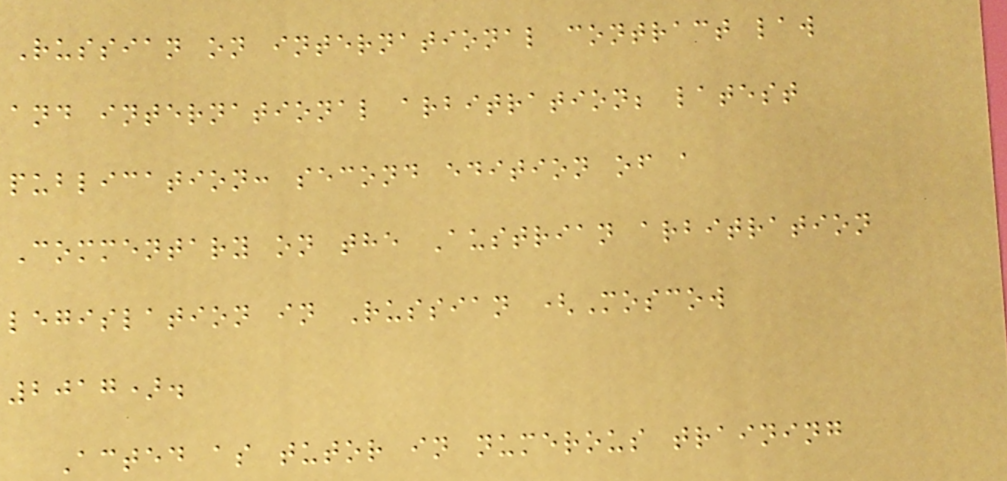Russian on international contract law
and international arbitration; latest
publication: second edition of a
Commentary on the Austrian arbitration
legislation in Russian (Moscow
2017).
Acted as tutor in numerous training
